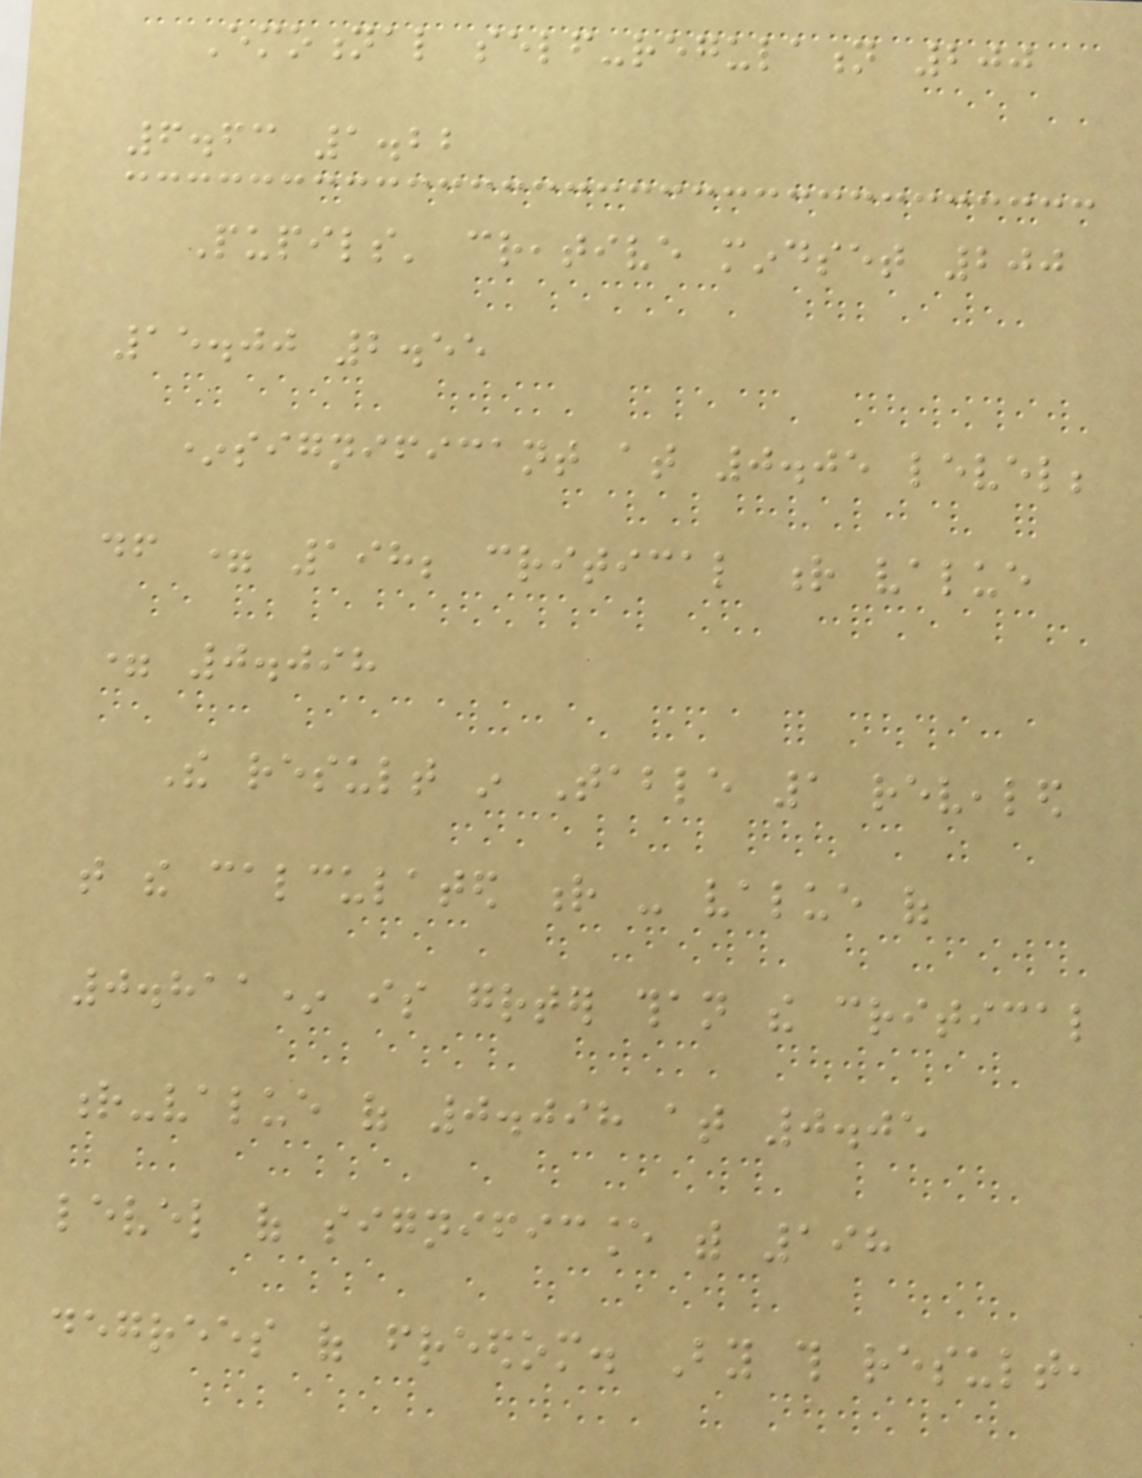Emotional self-regulation 200
6.63 1.22
Pupils' creative mindset 200
15.00 2.55
*significant at 0.05 level;
df = 198; critical r value
= 0.098
The result in Table 1 revealed
that the calculated r - value of
0.811* is greater than the critical
r-value of 0.098 at 0.05
level of significance with 198
degrees of freedom. By this result,
